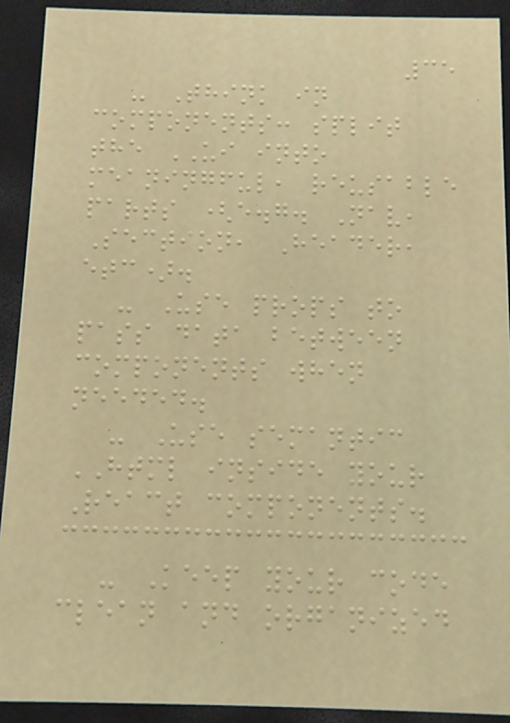35
- Think in
components: split
the UI into
meaningful, reusable
parts (e.g. Nav,
Section, Header,
etc).
- Use props to
pass data between
components when
needed.
- Use semantic
HTML inside your
React components.
- Keep your code
clean and organized
